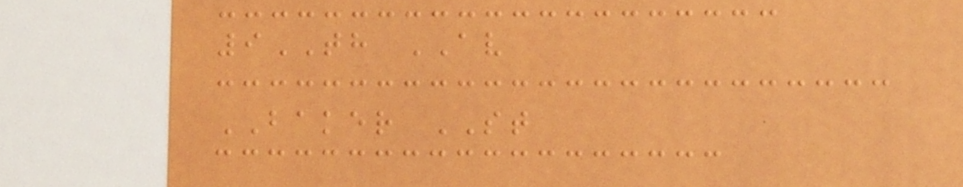9TH AV
BAKER ST
